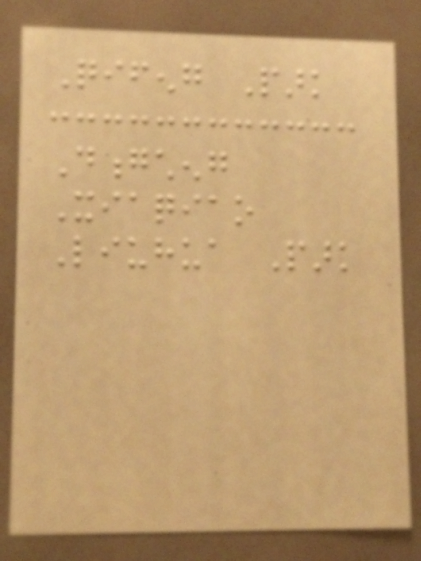Qifeng Park
Dongcheng
Xiaqiao
Liuhua Park
